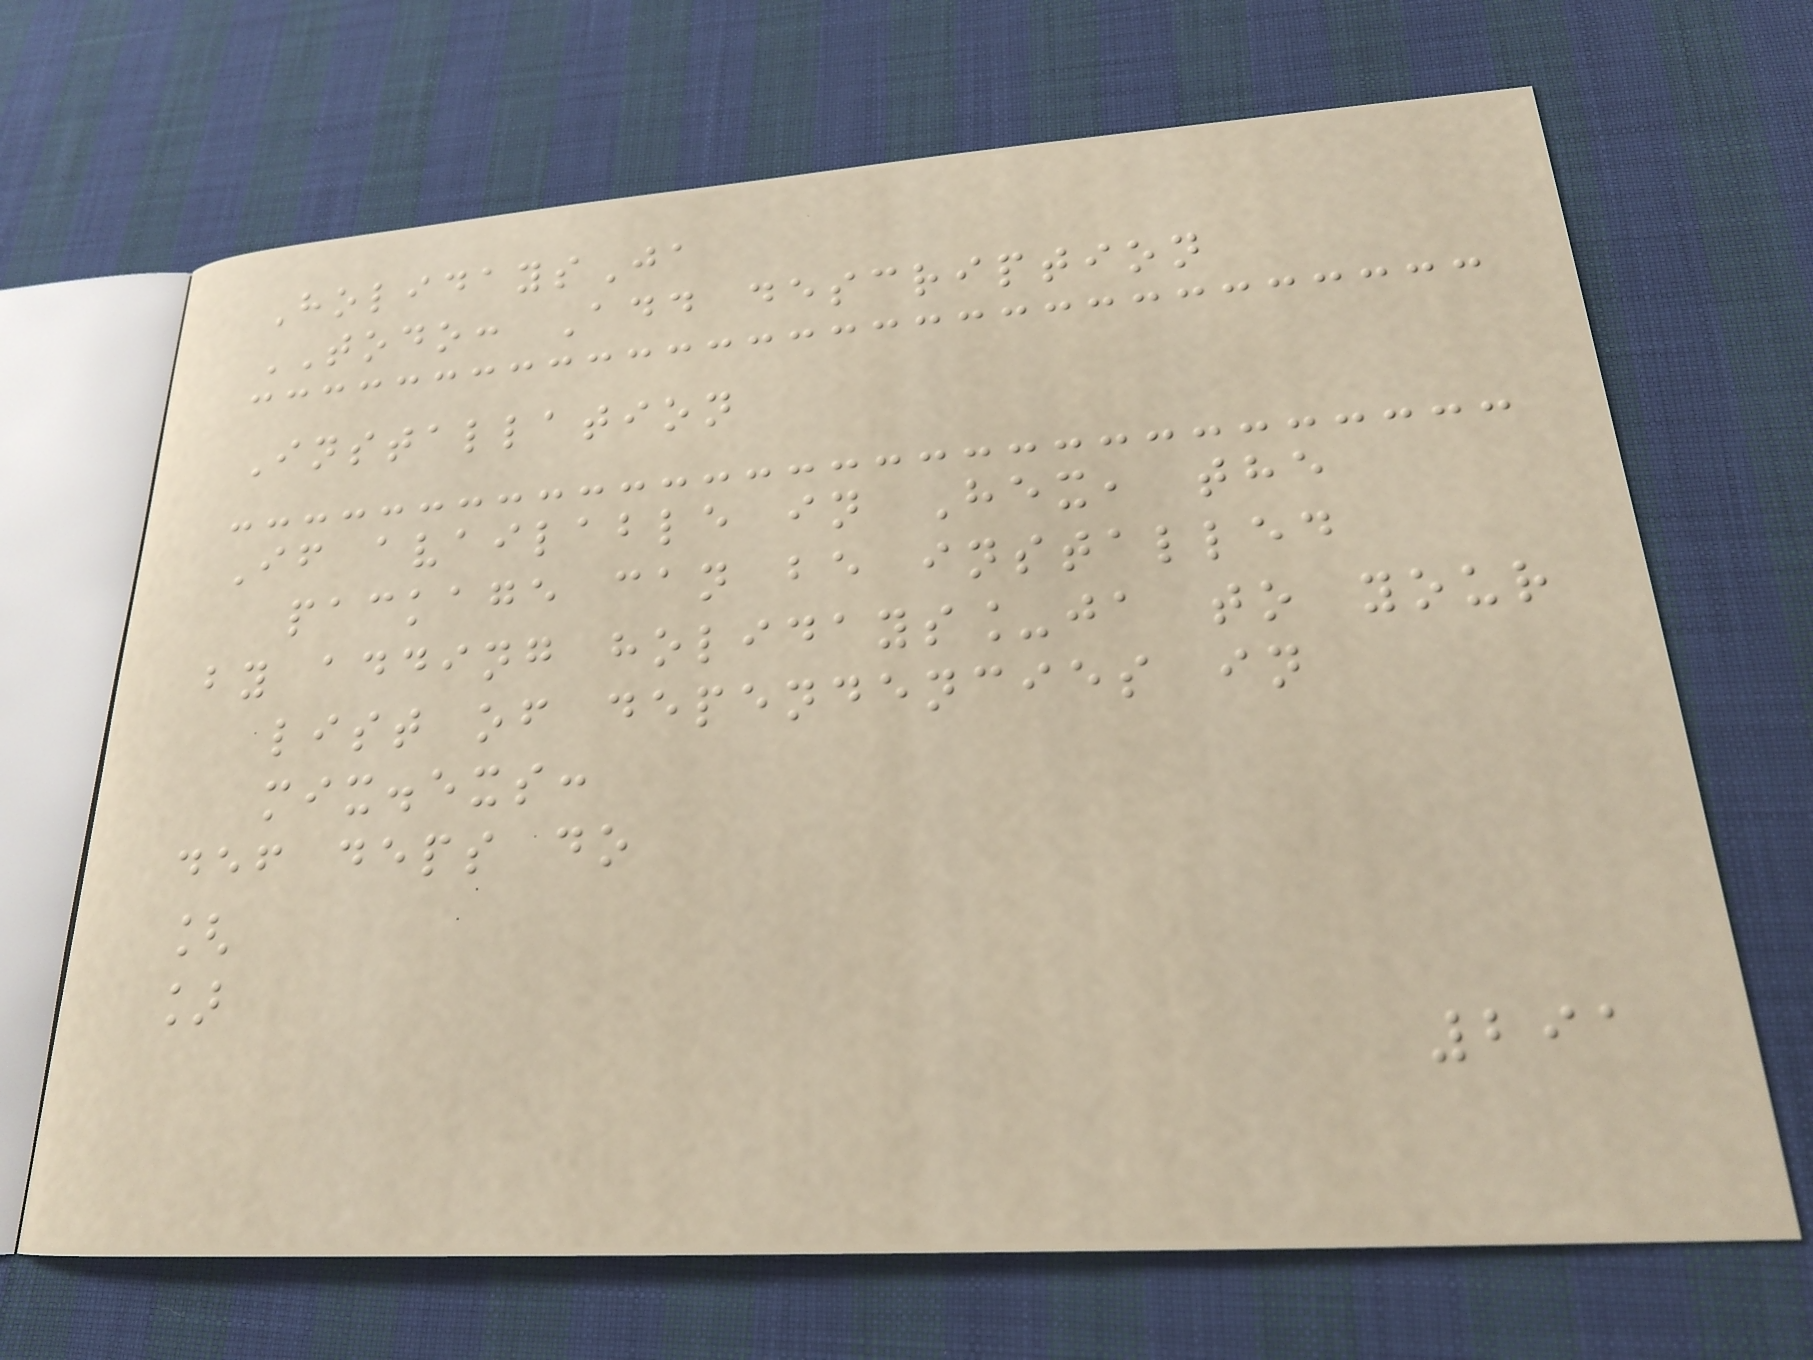HolidaysJa
TODO: Add description
Installation
If available in Hex, the
package can be installed
by adding holidays_ja to your
list of dependencies in
mix.exs:
def deps do
[
]
291
